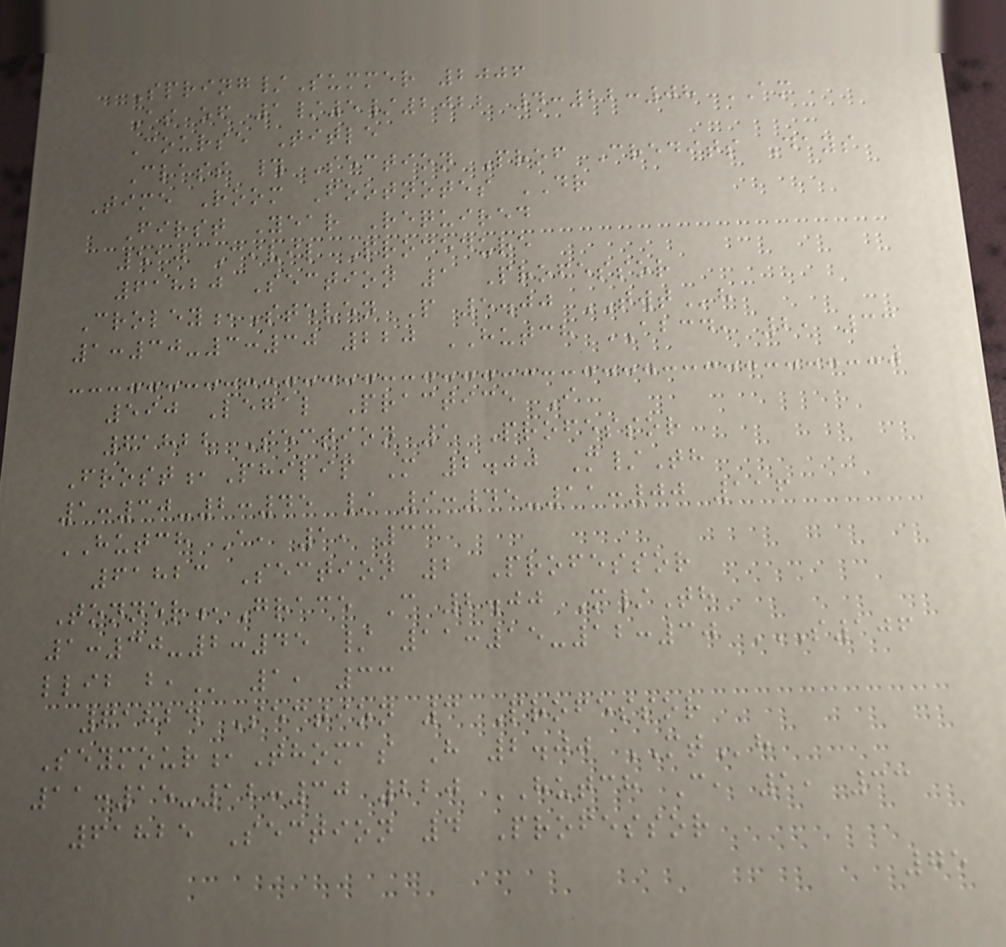Spring/Summer 2006
As of 1/5/2022 4:22:08 AM
Course Title
Class # Section Prof Credits Days
Time Room Footnotes DR
First Year Required
510 Civil Procedure
61820 Section 1 Professor
Croley,Steven P 5.00 TWTh
1:30-3:30 220 HUTCH ABCD, 2, 33
590 Legal Practice I
61822 Section 1 Professor
Frost,Philip M 2.00 M/Th
1:30-2:45 / 9:45-11:00 116
HUTCH A, 1, 33
61823 Section 2 Professor
Tonner,Grace C 2.00 M/Th
1:30-2:45 / 11:15-12:30 S106
LLIB B, 1, 33
61824 Section 3 Professor
Seymour,Thomas H 2.00 MTh
11:15-12:30 220 HUTCH C, 1, 33
61825 Section 4 Professor
75
